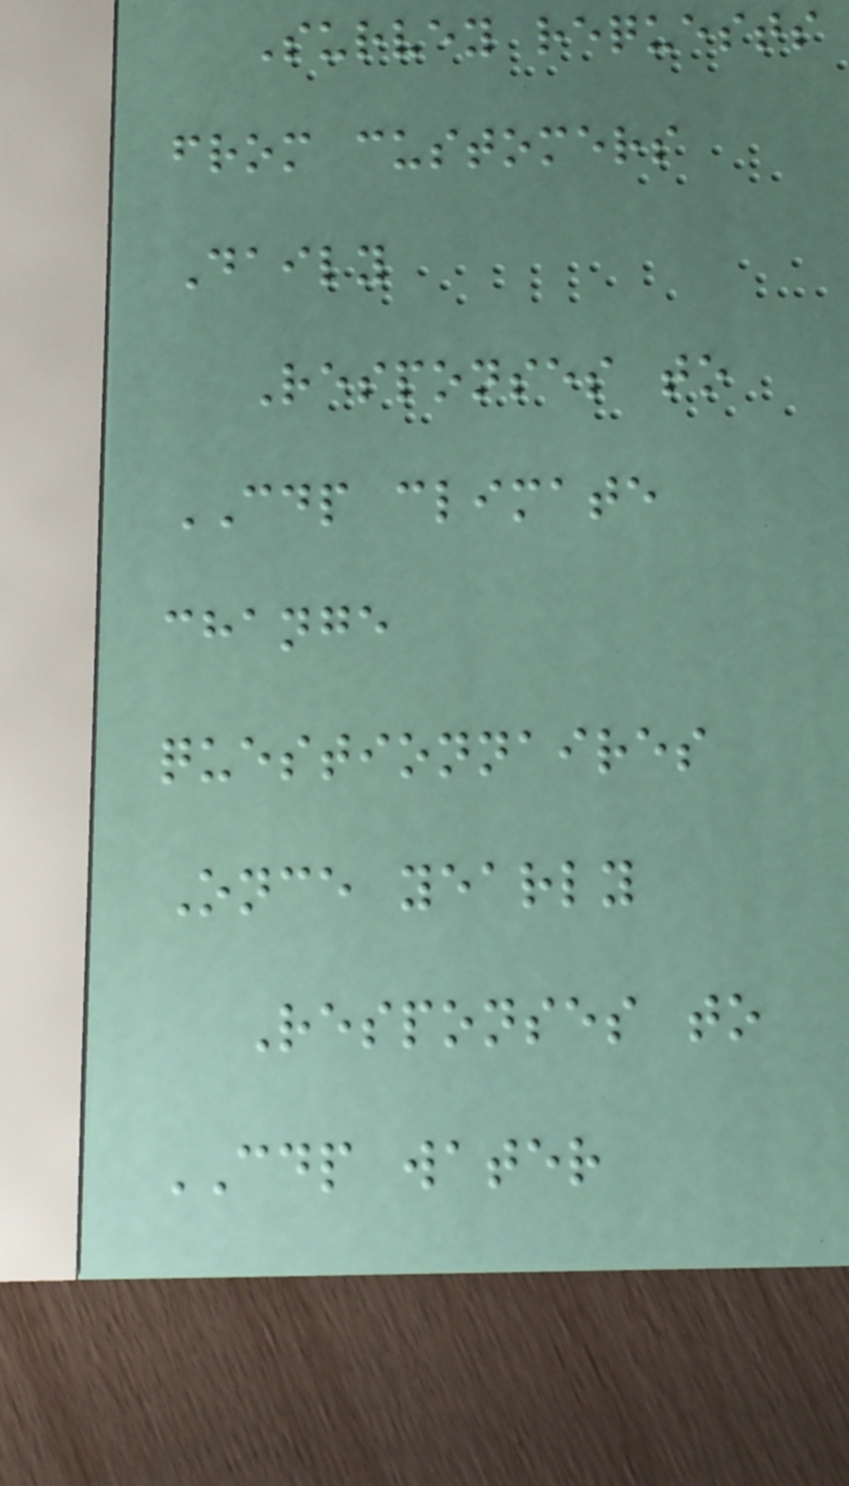Survey requests
from customers
Daily
Responses to
CDP climate
change
questionnaires
Once yearly
Responses to
CDP water
